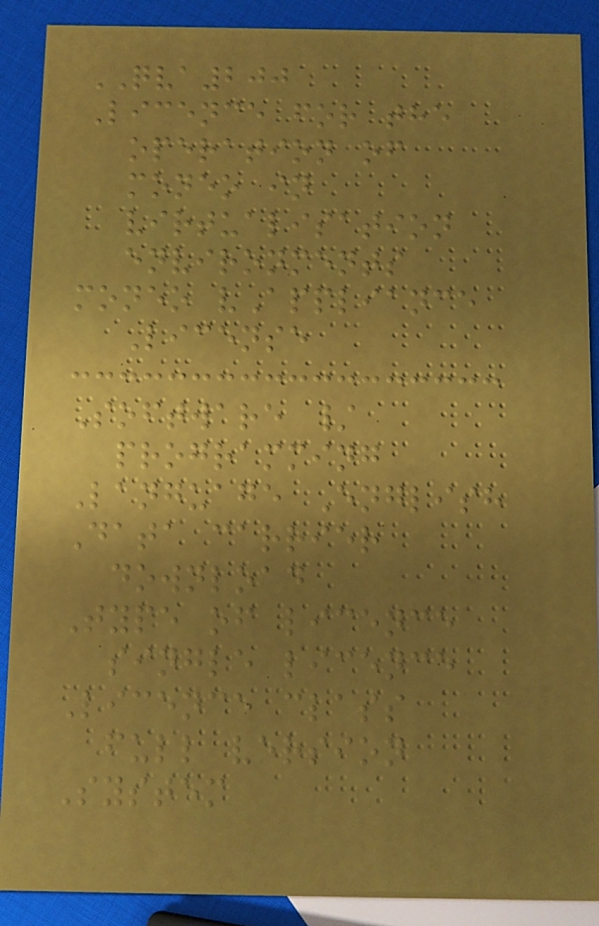QVA200
Licence for the
operation of
moneo in
virtualisation
environments
moneo vAppliance
License
Software /
programming
Language English
Data carrier
download
Type of licence
single licence
Licence class
full version
System
